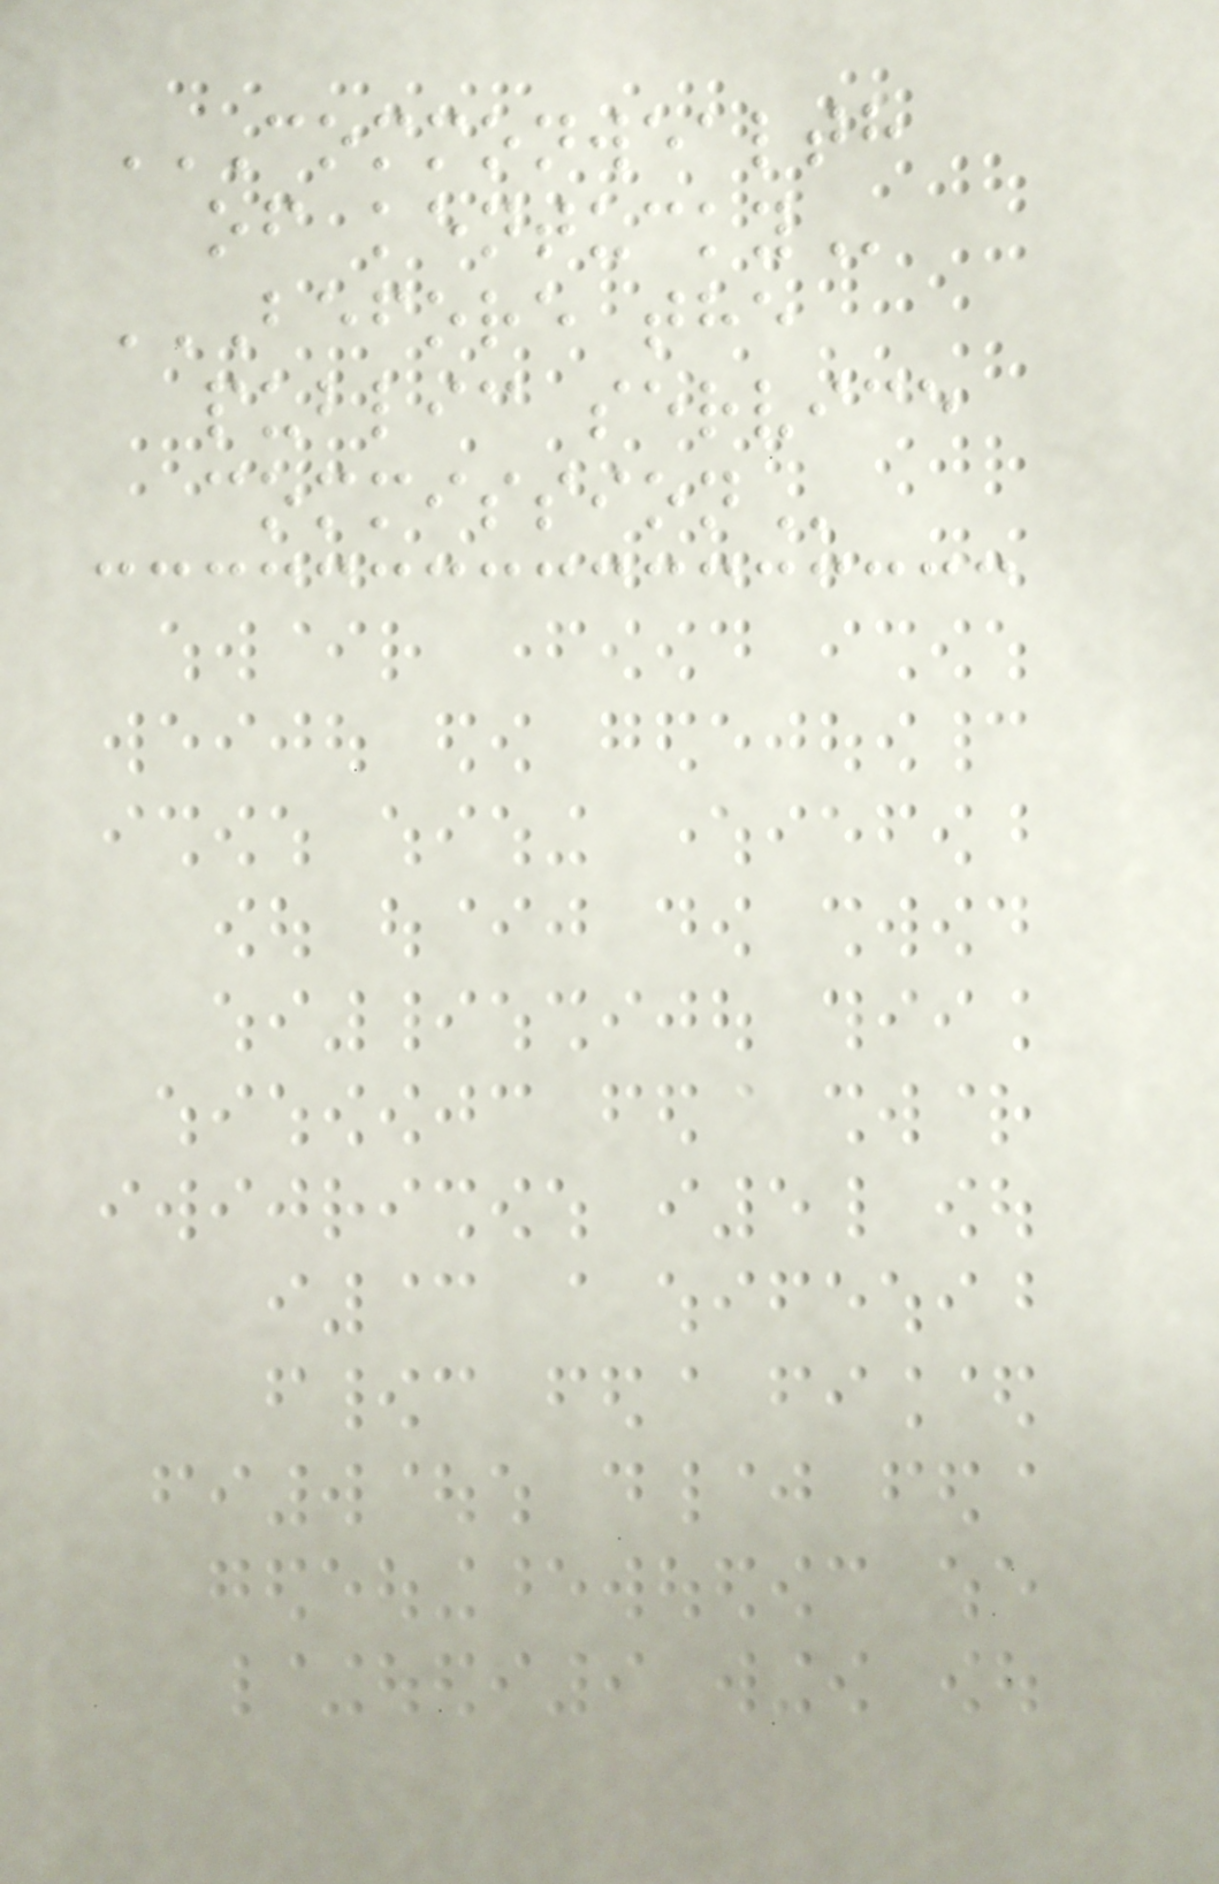COMMONWEALTH
OF KENTUCKY
BEFORE THE
PUBLIC SERVICE
COMMISSION
